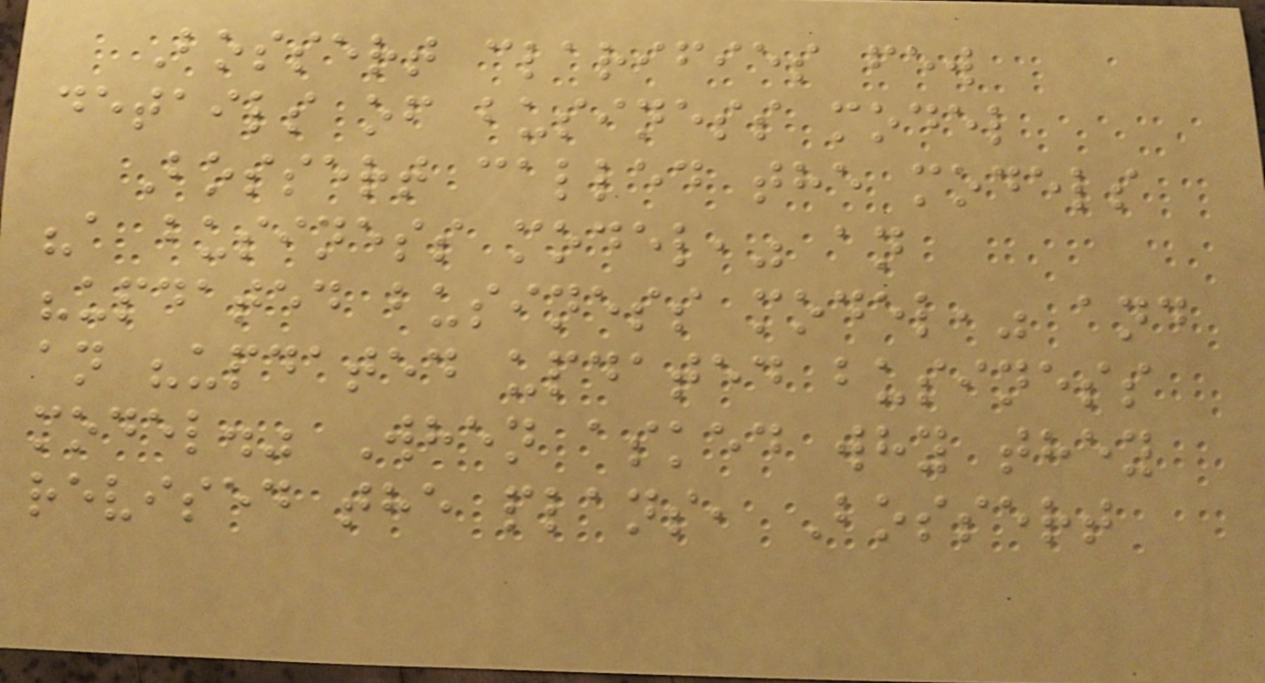Bossert clarifies few
details of business model
Bossert called the models
"a business model," an
"updated business model," and
an "updated updated business
model." When asked why they
revised the plans, Bossert
